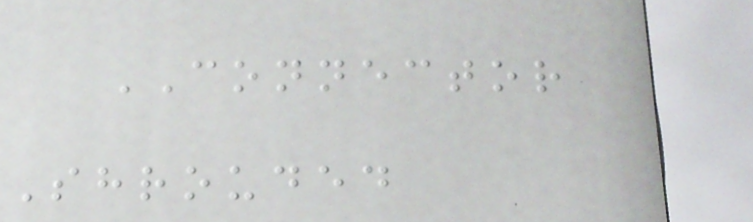CONNECTOR
Shrouded
